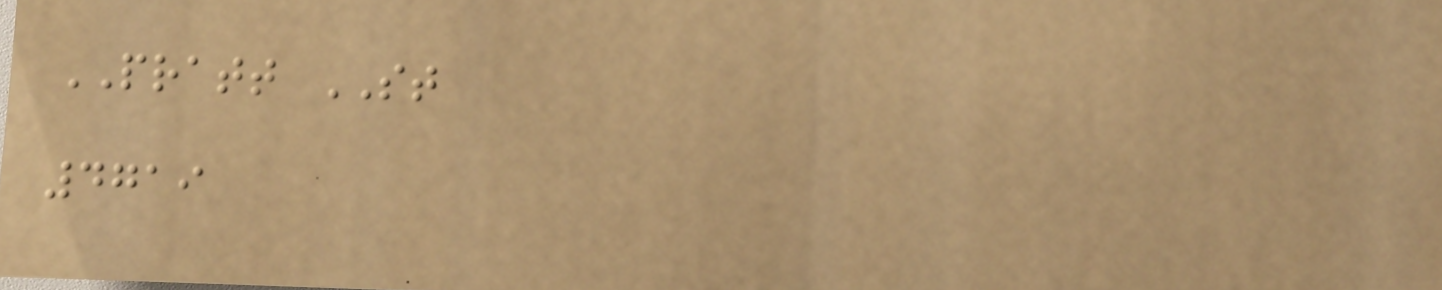PRATT ST
4719
